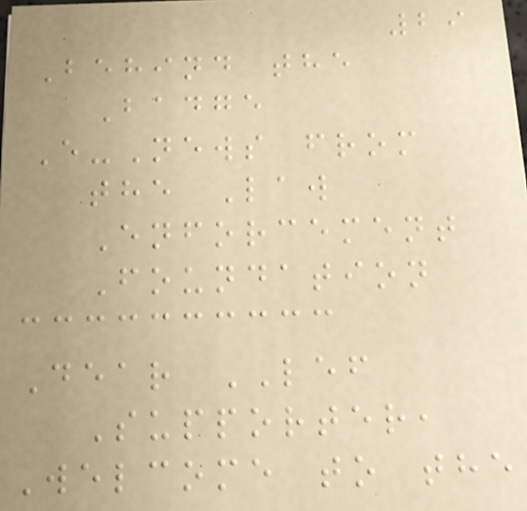29
Behind the
Badge
E-News from
the Law
Enforcement
Foundation
Dear LEF
Supporter,
Welcome to the
